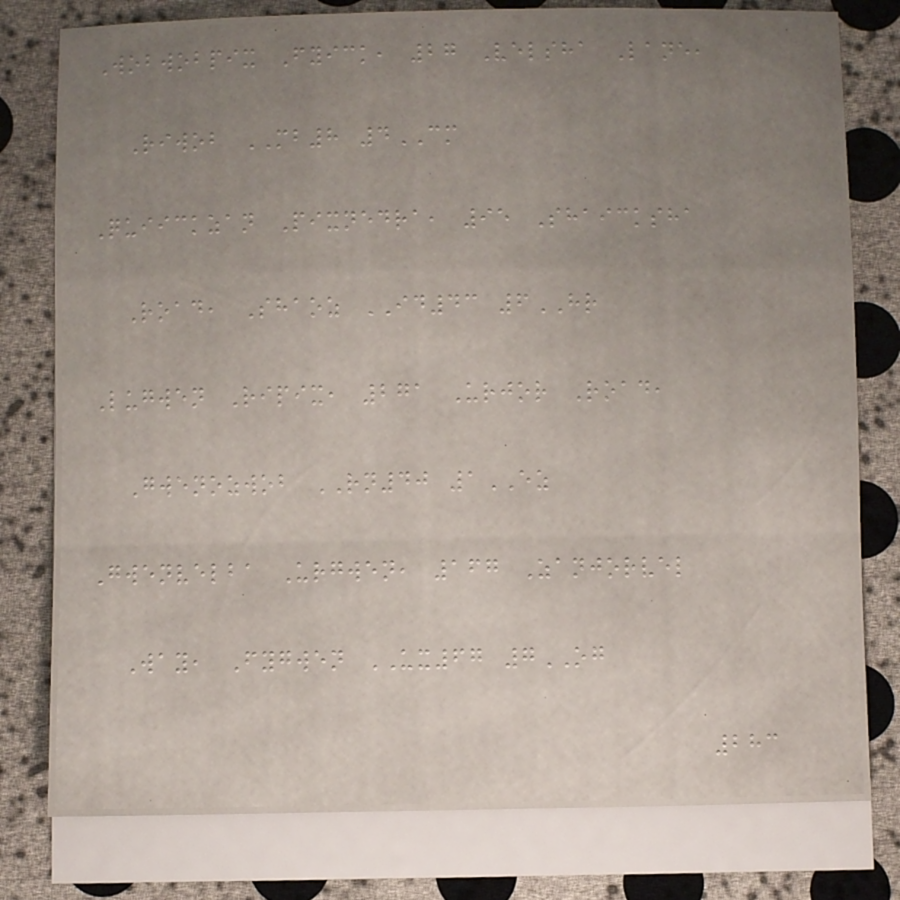Wobwobpix Fyick, 27 Velsha Lane,
Riwob MB8 4CM
Quiickzan Pixnedra, 95 Shaicksha
Road, Shaoz ID43 6HR
Lugwen Ripix, 271 Urjor Road,
Gwenozwob RN40 1EZ
Gwenvelba Urgwen, 167 Zanjorvel
Way, Fygwen UX67 7OG
283
